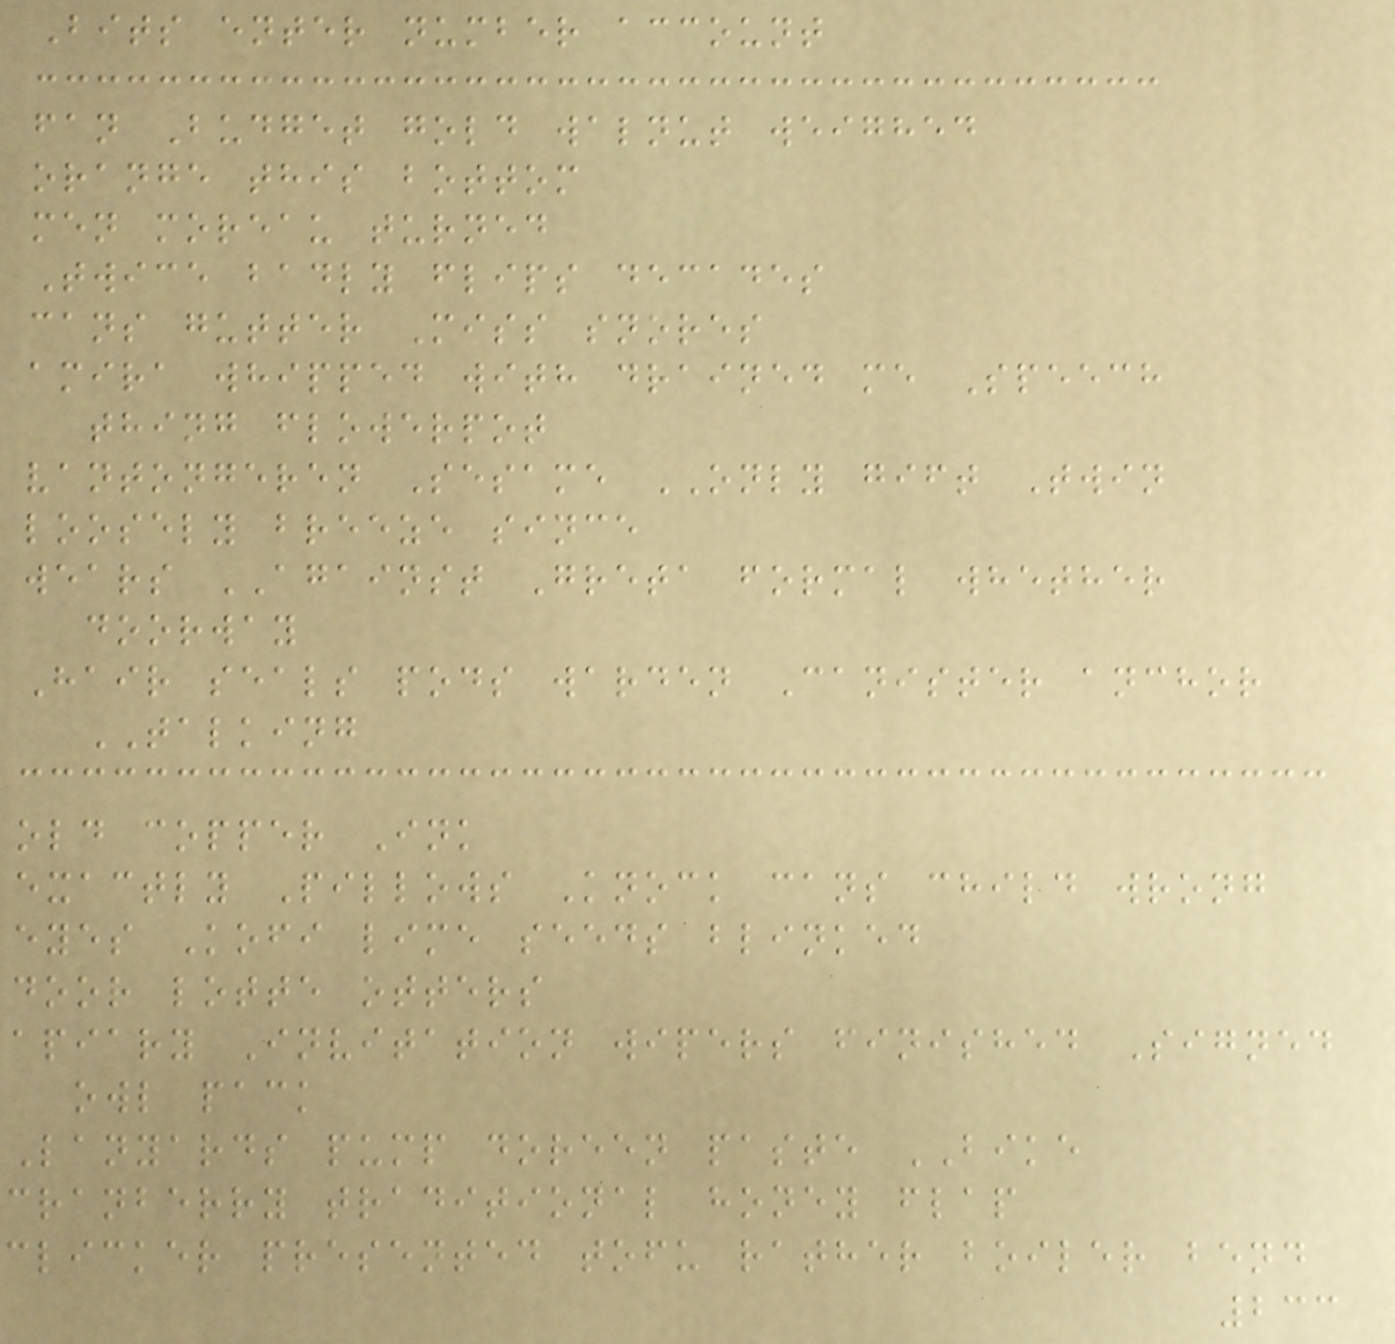Bits enter number account
fan Budget gold walnut weighed
orange this bottom
men moreau turned
Twice badly flips decades
cans gutter Miss snores
amira whipped with drained me Speech
thing flowerpot
vantongeren Sesame ONLY gift Twin
loosely breeze since
wears AGAINST Greta formal whether
doorway
Hair seals pods warden Canister anchor
TALKING
old copper Ink
exactly Pillows Knock cans child wrong
eyes Kofi lime seeds blinked
door lotte otters
apiary Invitation wipers finished Signed
owl pack
Lanyards pump doreen paste BIKE
cranberry traditional honey flap
clicker presented tofu rather boiler bend
233
